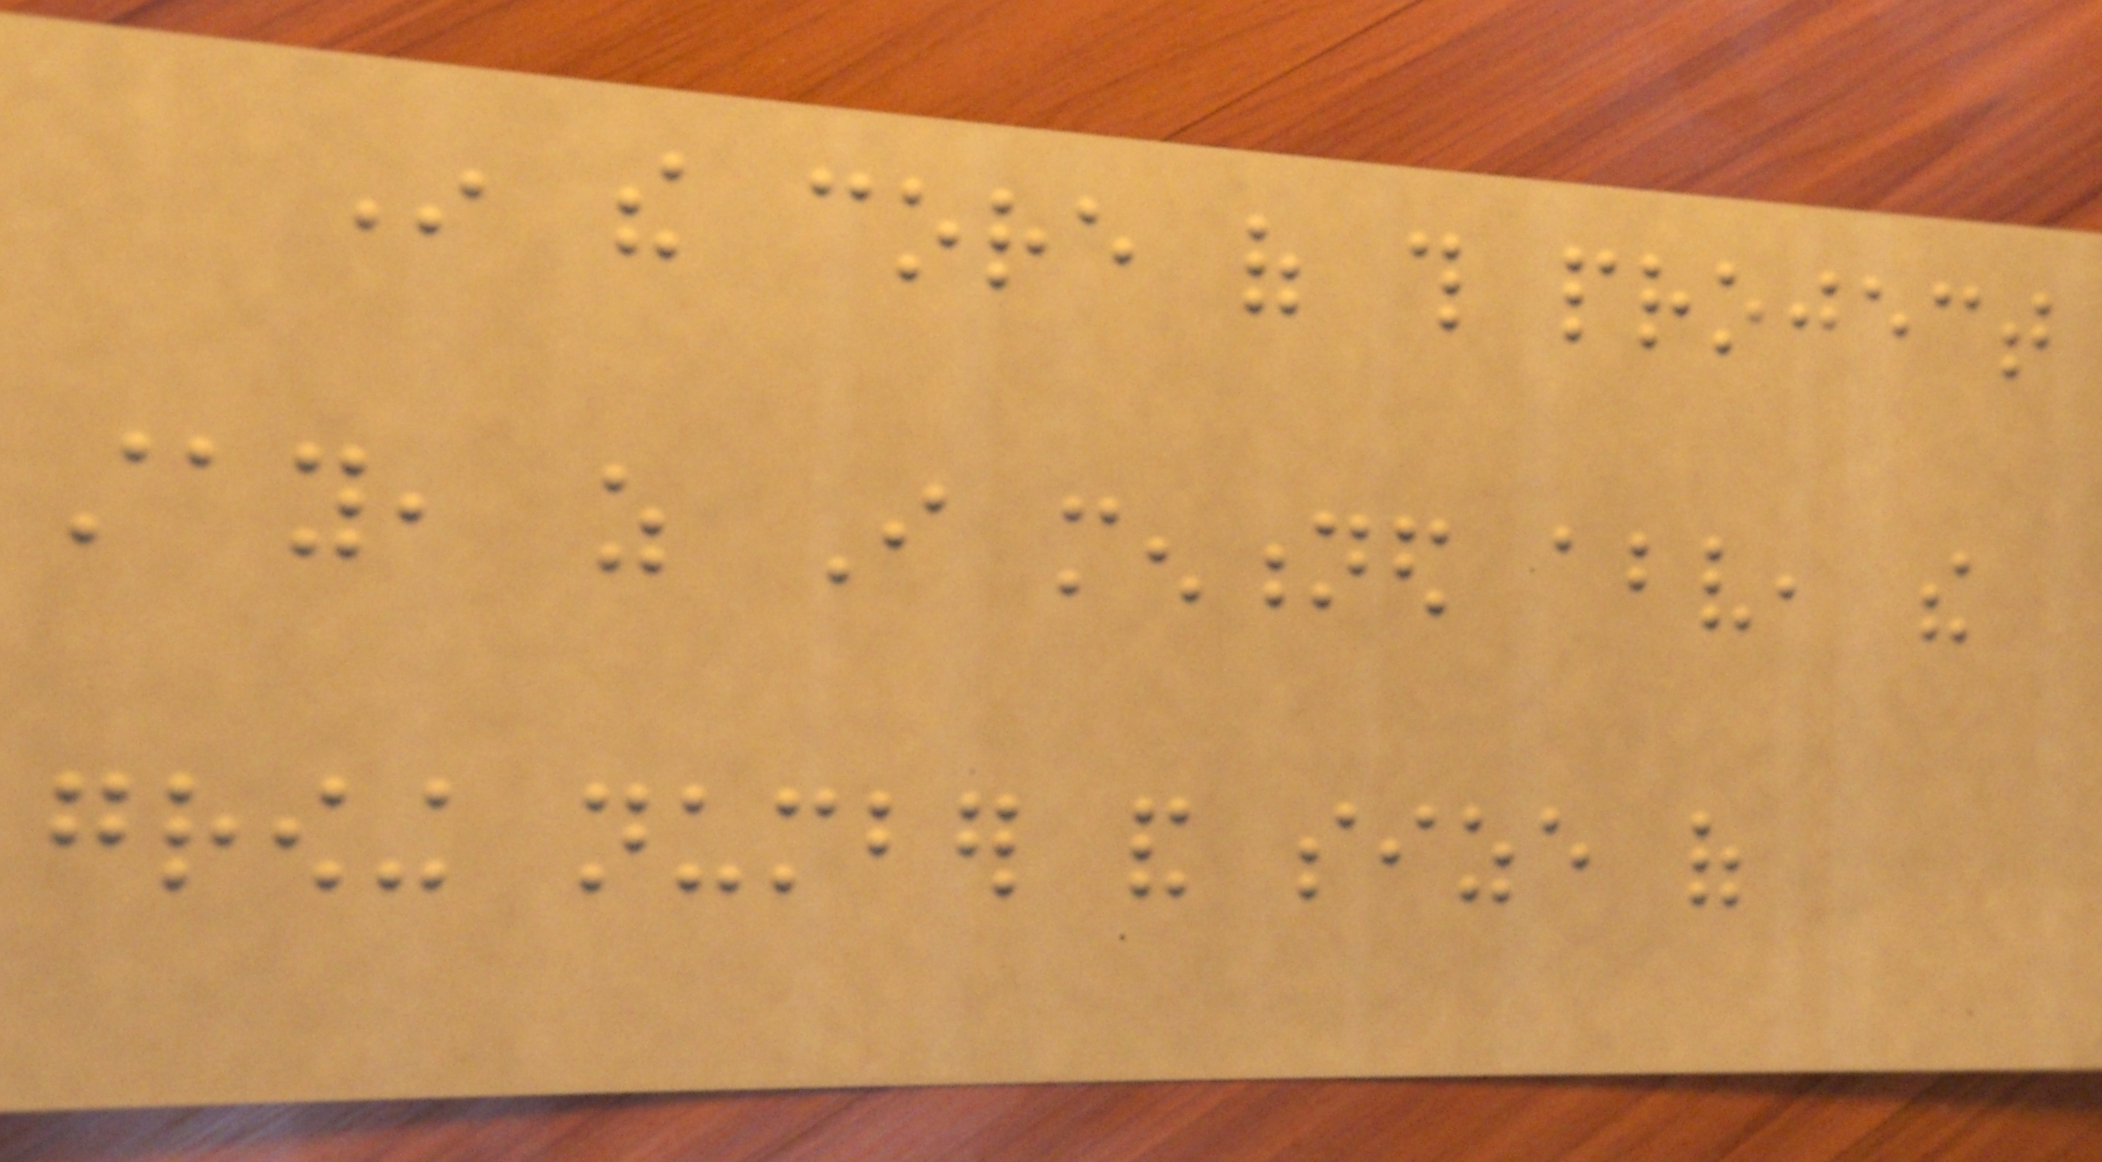In the core of this project
stay, as I mentioned above, the
growing number and size of
